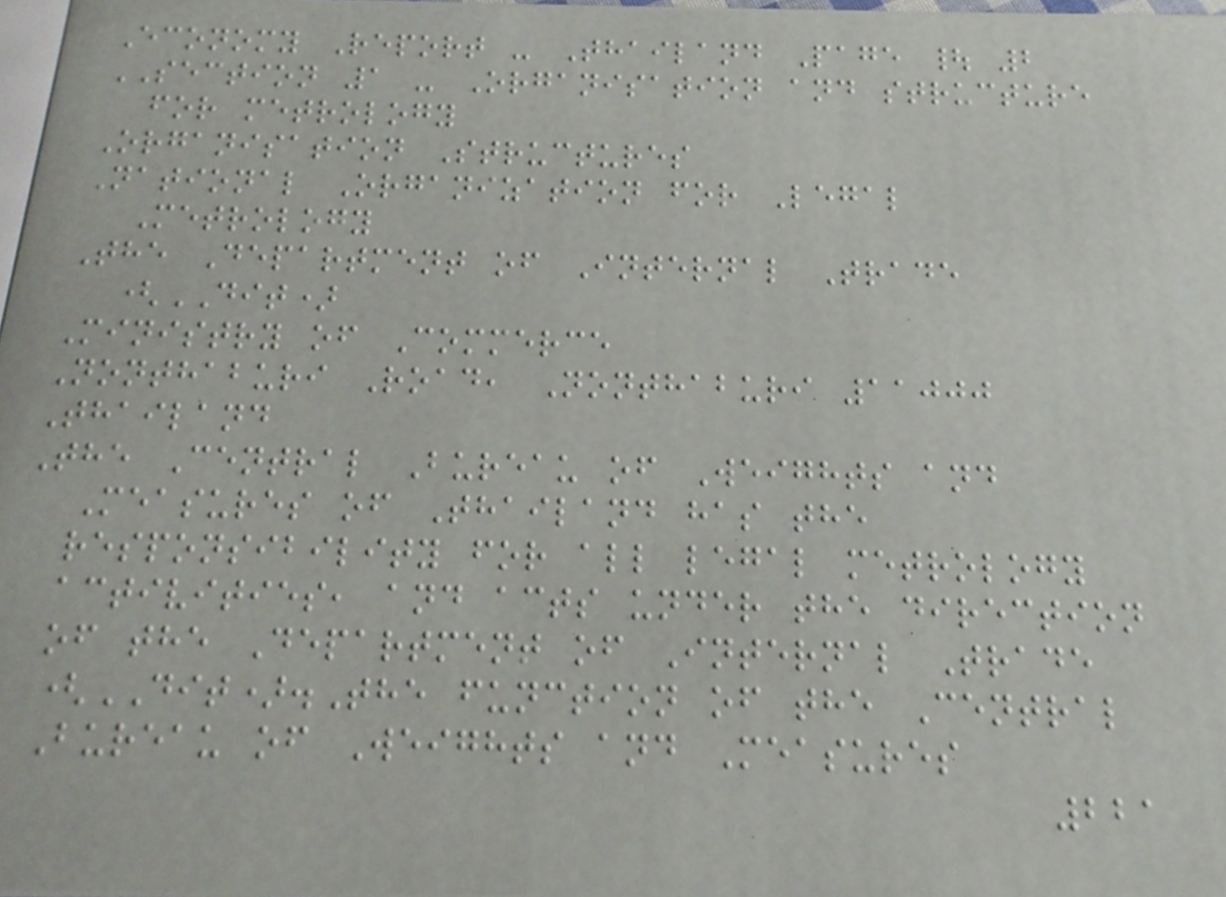Economy Report - Thailand Page | 2
SECTION 1 - Organisation and structure
for metrology
Organisation Structures
National Organization for Legal
Metrology
The Department of Internal Trade
(DIT)
Ministry of Commerce
Nonthaburi Road, Nonthaburi 11000
Thailand
The Central Bureau of Weights and
Measures of Thailand has the
responsibility for all legal metrology
activities, and acts under the direction
of the Department of Internal Trade
(DIT).The function of the Central
Bureau of Weights and Measures
221
